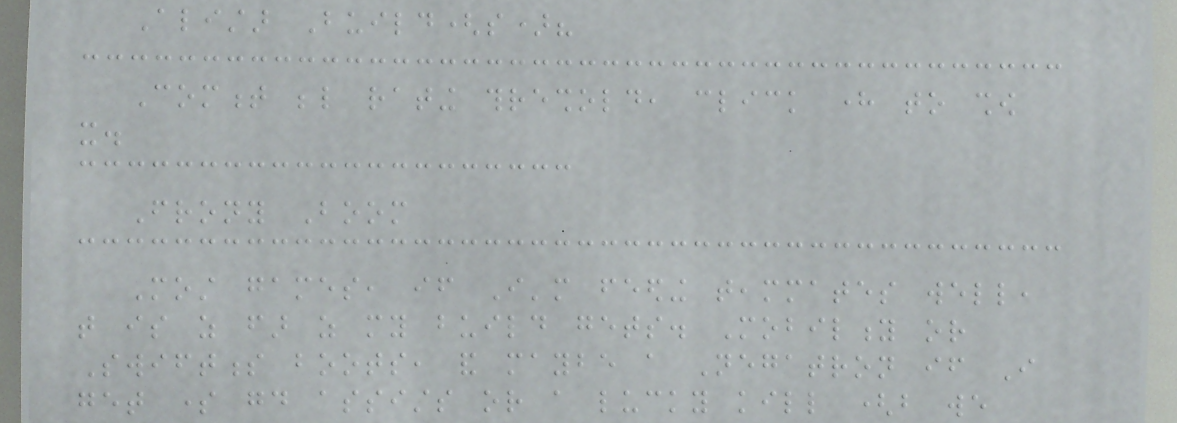Alistar Build(s)?
Comment below rating threshold, click here to show
it.
Frony Boom
Most games, if I'm feeding teammates well,
that is as far as my build gets. Mobility or
Swiftness boots, and maybe a Negatron if I
get some good assists or a lucky kill (but we
